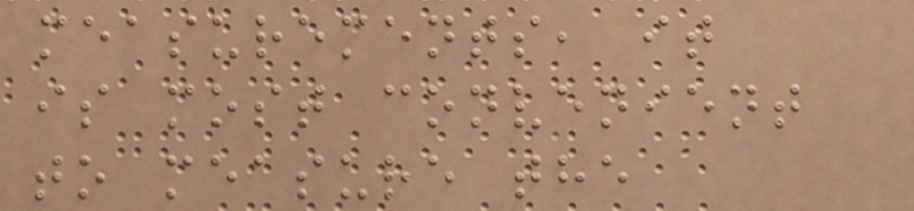measurements, it
is most convenient
to measure the
